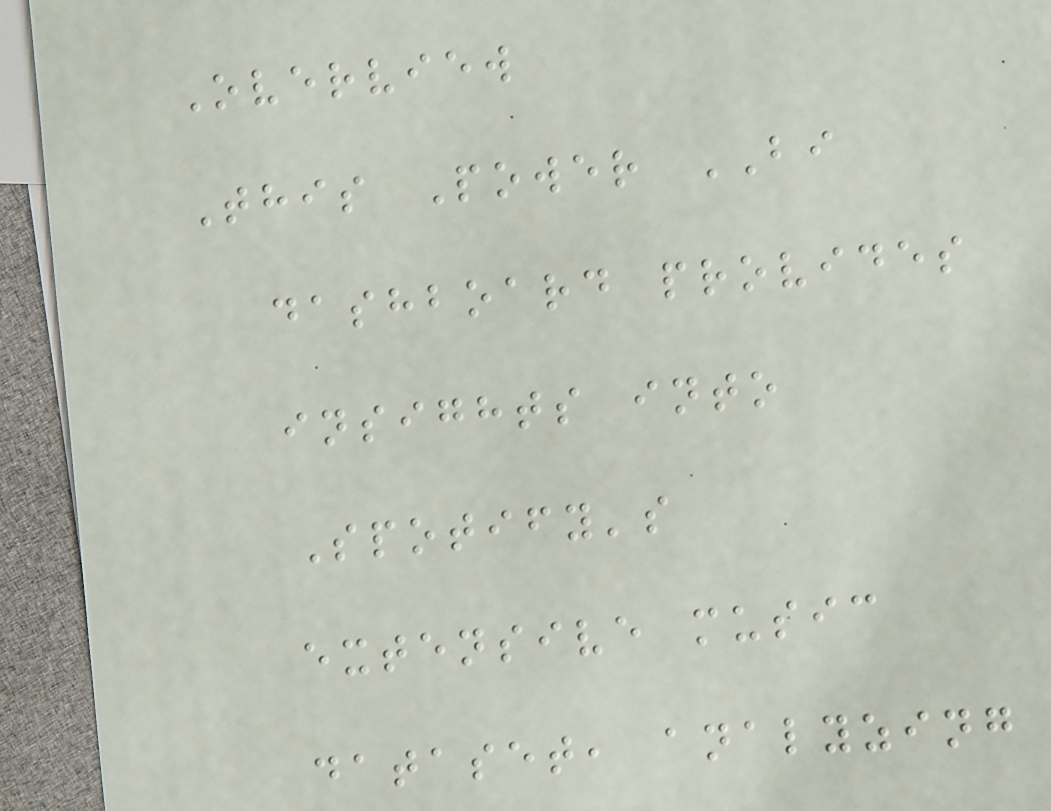Overview
This Power BI
dashboard provides
insights into
Spotify's
extensive music
dataset, analyzing
